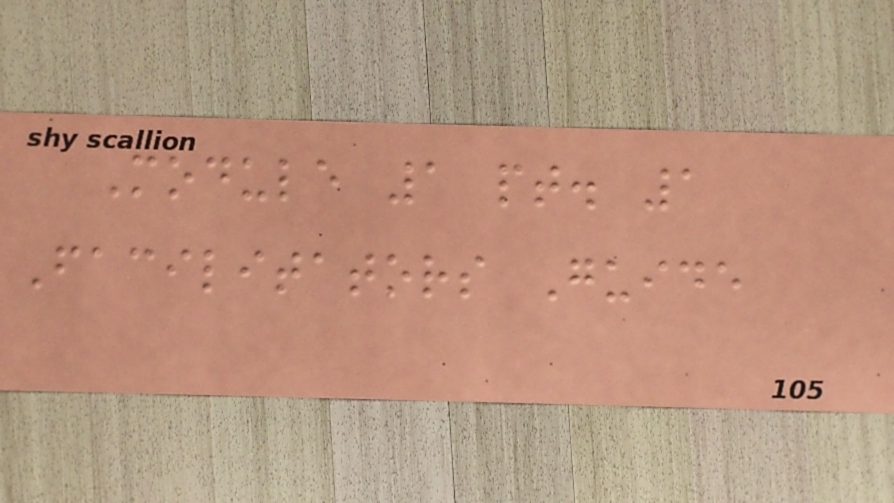Module 1 pt. 1
Facilitators Guide
